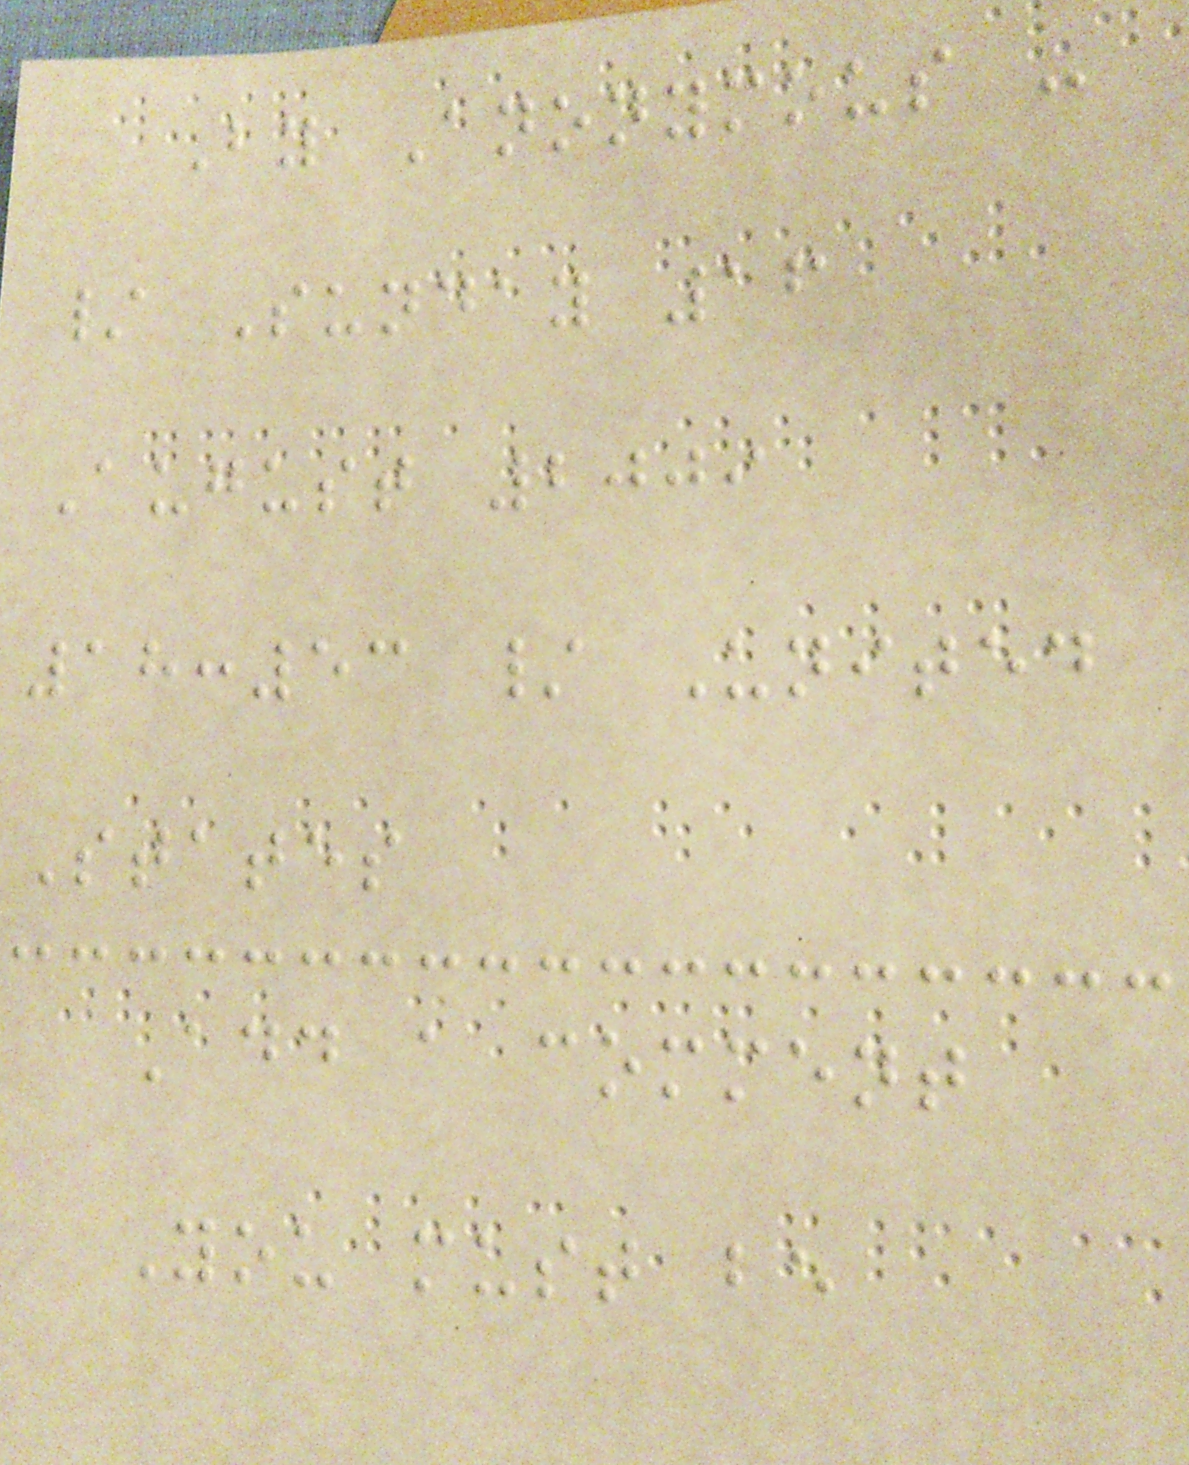By Anonymous -
/ Sunday 16
August 2009
18:53 / United
States
Add a comment
You must be
